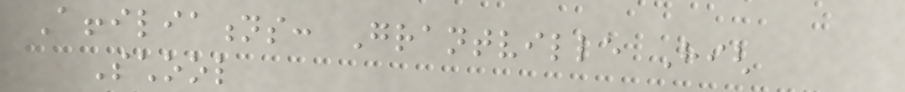Affiliations: Grantville High
School
